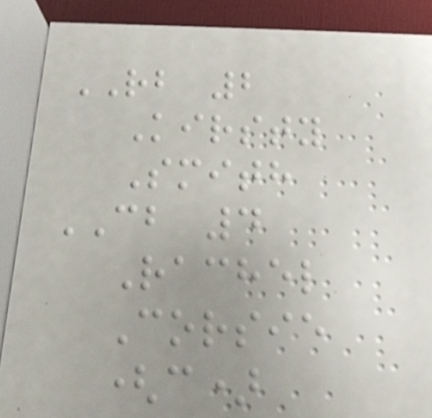RB 2
Kirsty
Smith
CB 4
Rachel
Corsie
(c)
